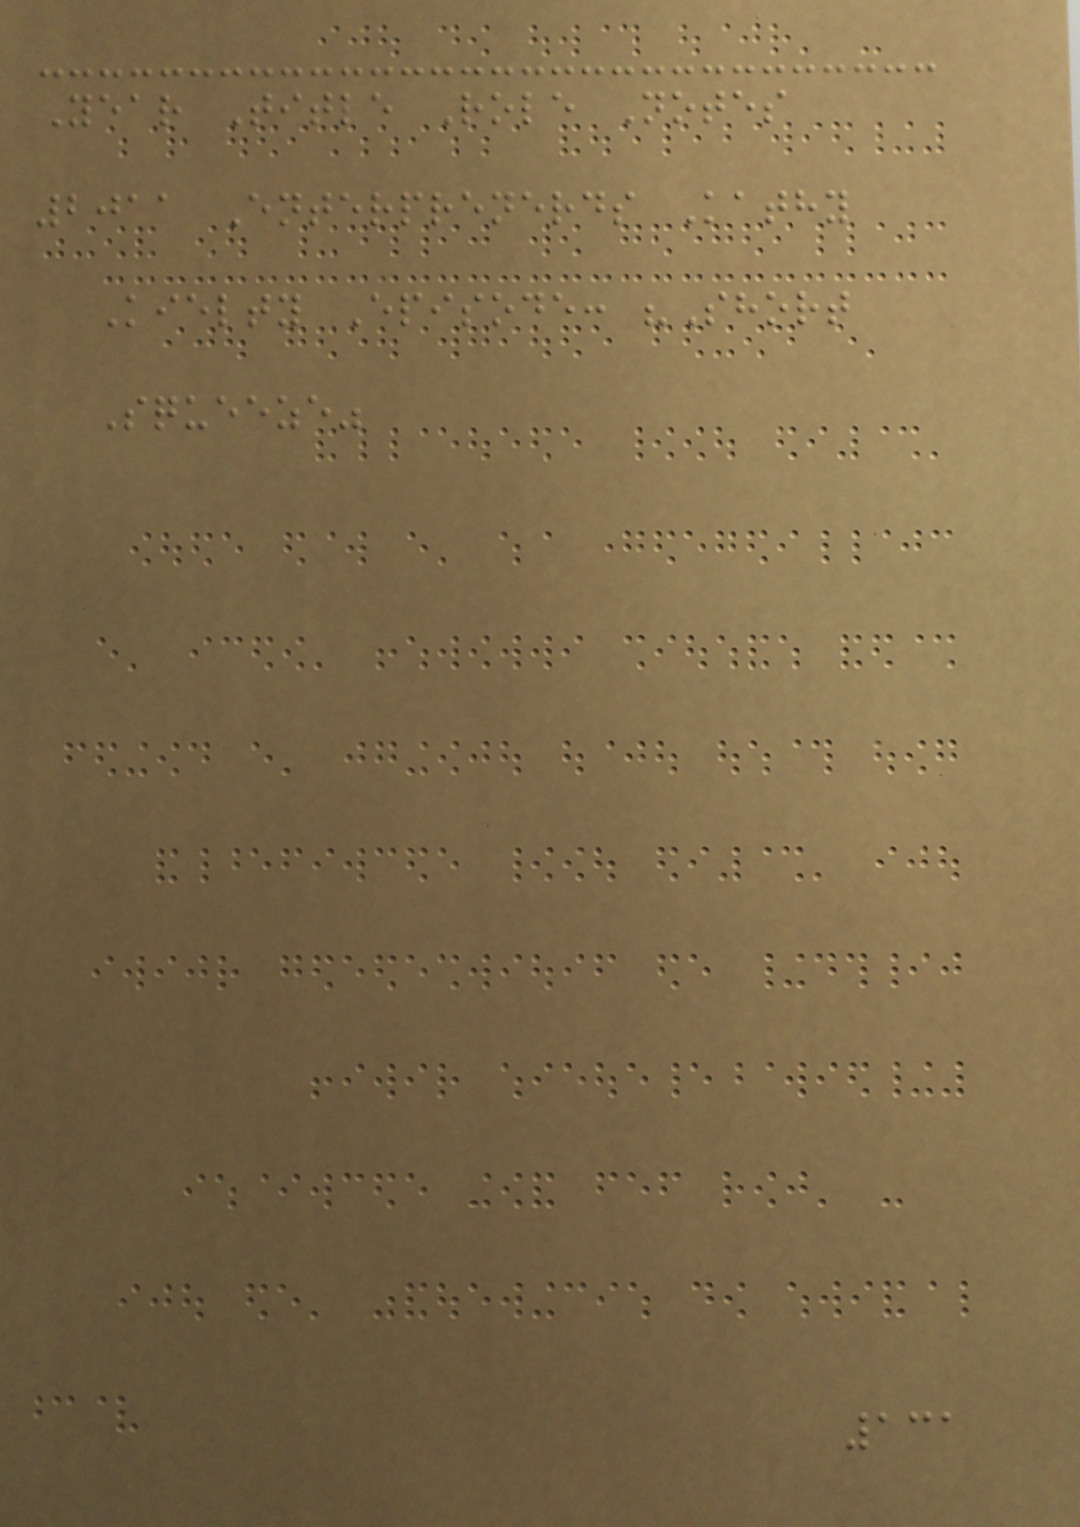Year Title Role Notes
2011 Enterprenerds Kathy
Kielty Episode: "Short
Squeeze"
131
